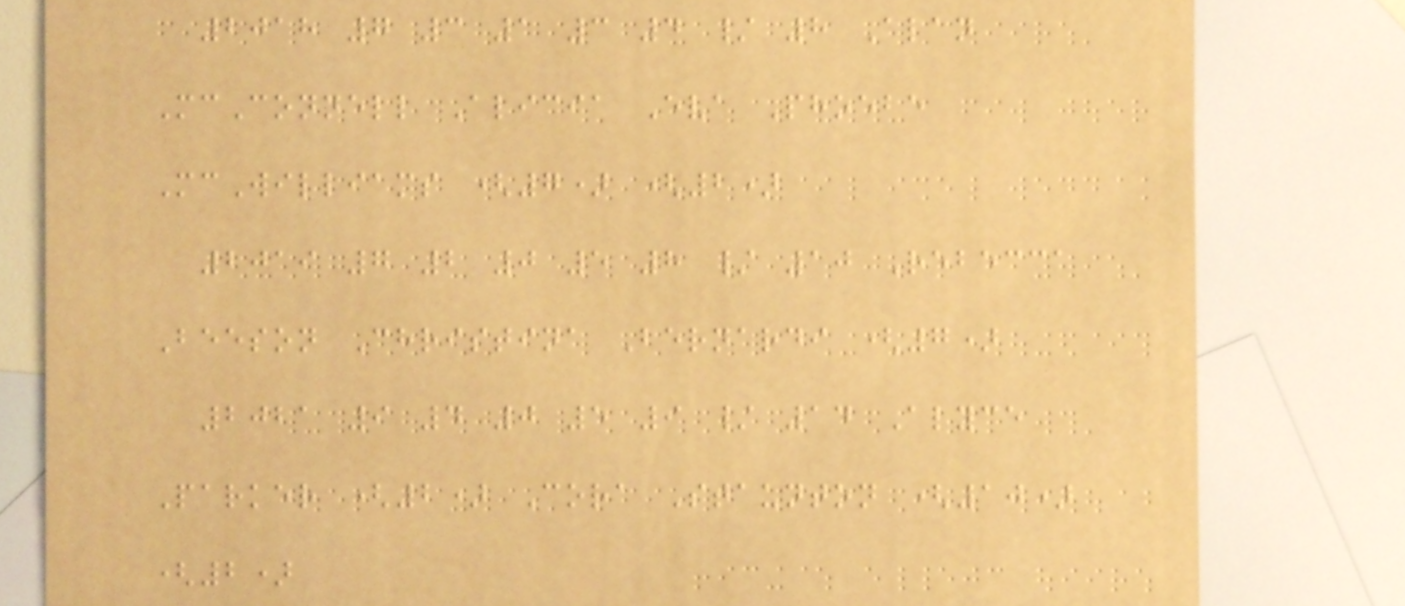2018 7 3 1 3 4 / 8 Alan
McConnell Alicia Eva Phoebe
McWilliams (7) (2)
2019 7 2 0 5 8 / 10 Rebecca
Beeson Christina Bernardi (7)
2021 9 4 0 5 9 / 14 Alyce
Parker (2) Cora Staunton (10)
(2)
